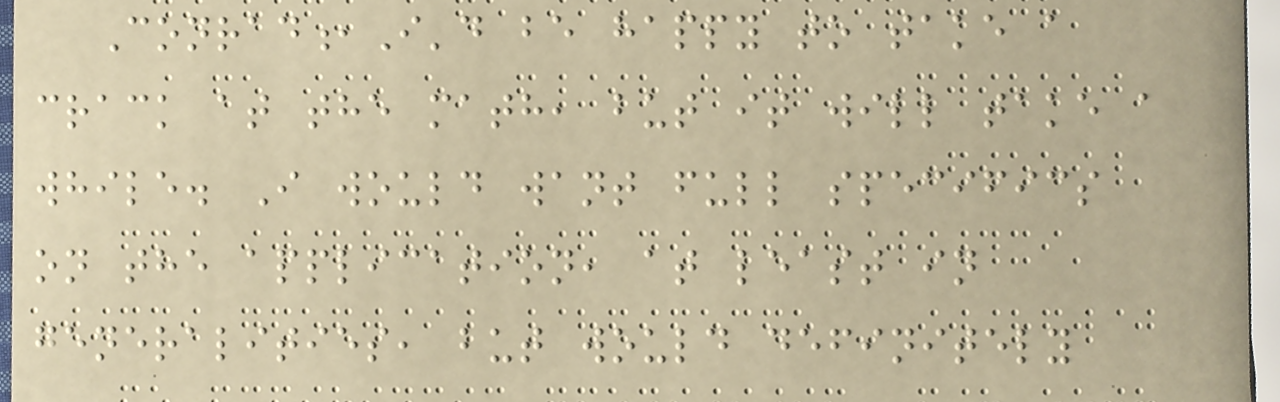Conrad,I'd be happy to take a
crack at the math, but it will take a
while. I would want full specifics
on the application, at least in
generalities, but would definitely
